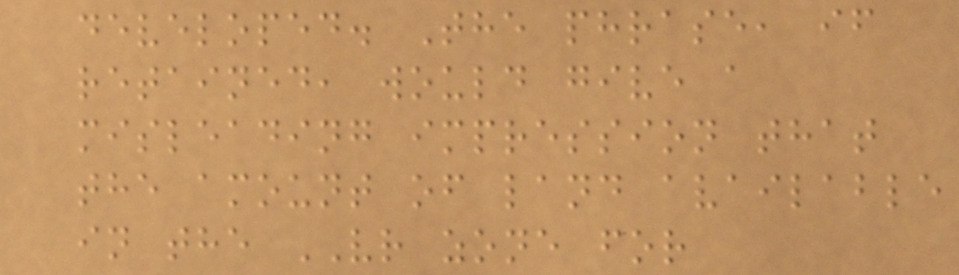developed. The phrase, if
retained, would give a
misleading impression that
the amount of land available
in the VR zone for
